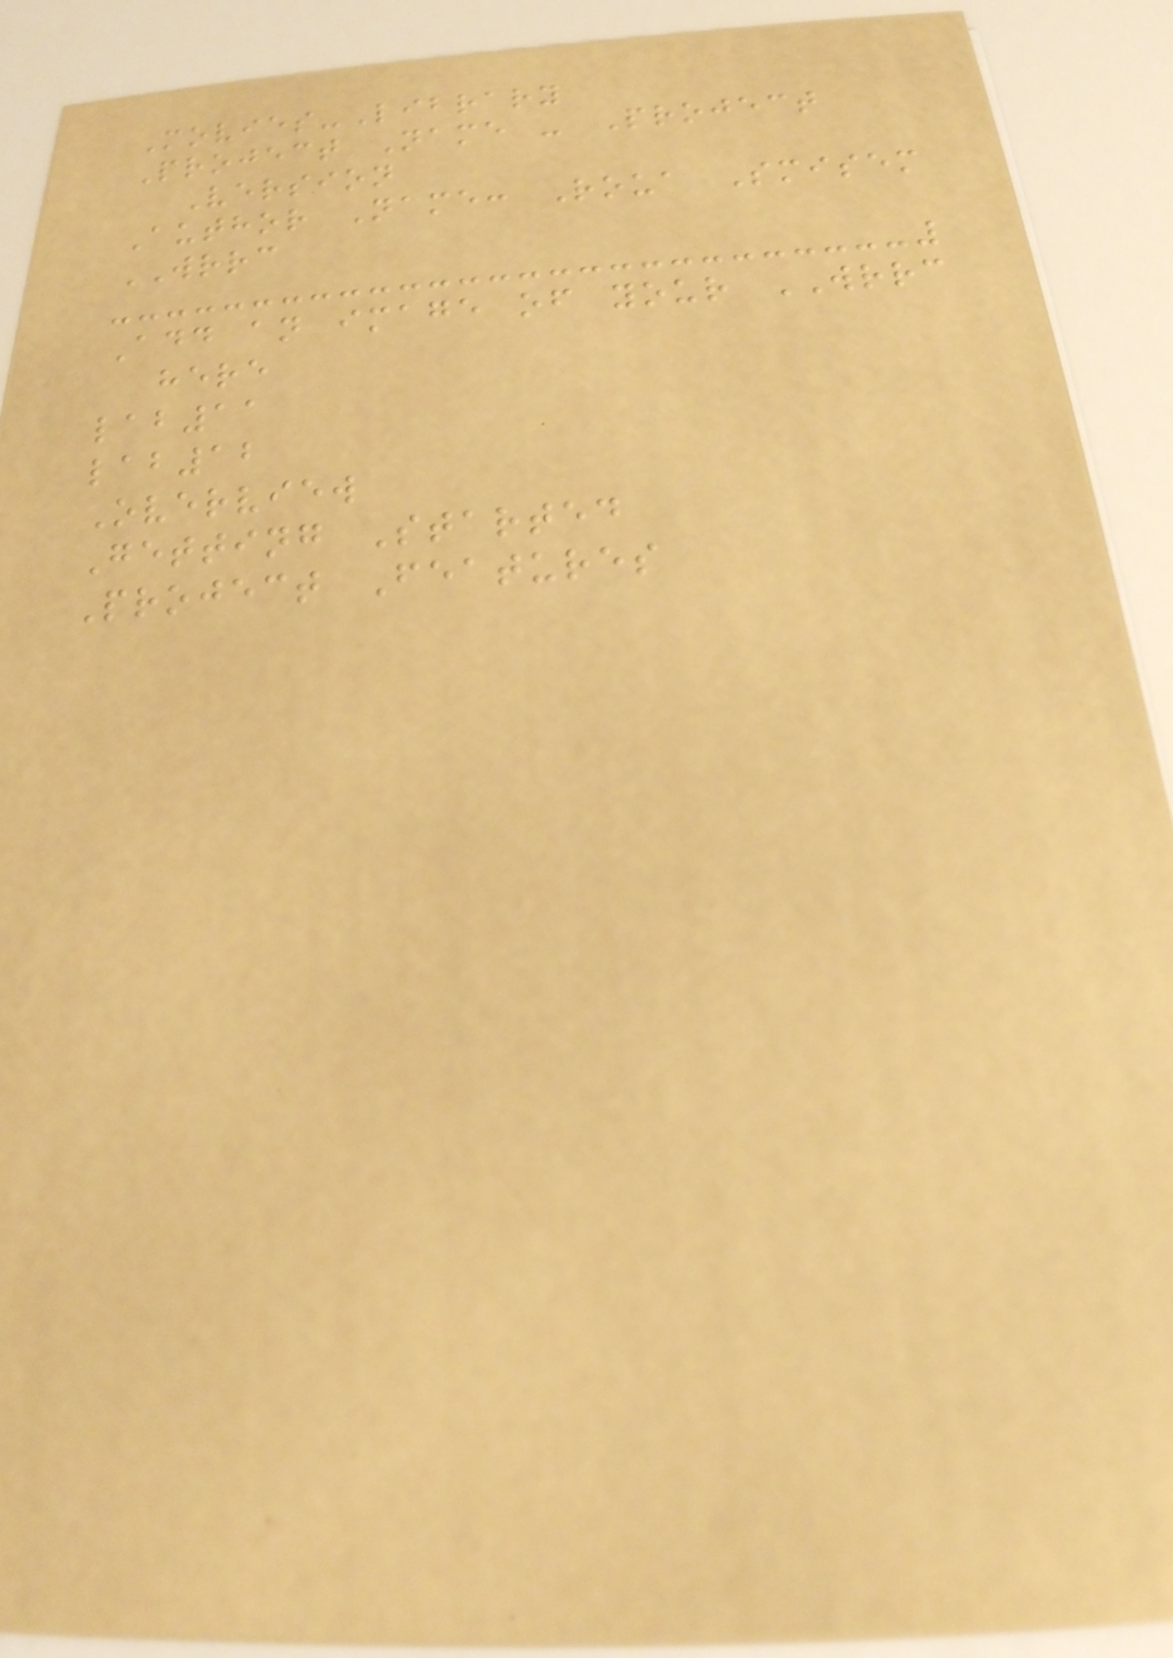Movies-Library
Project Name - Project
Version
Author Name: Roua Smisem
WRRC
Add an image of your WRRC
here
lab11
lab12
Overview
Getting Started
Project Features
